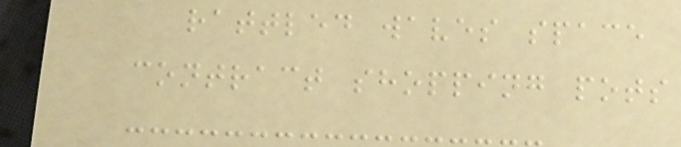rattled waves space
contract shopping pots
